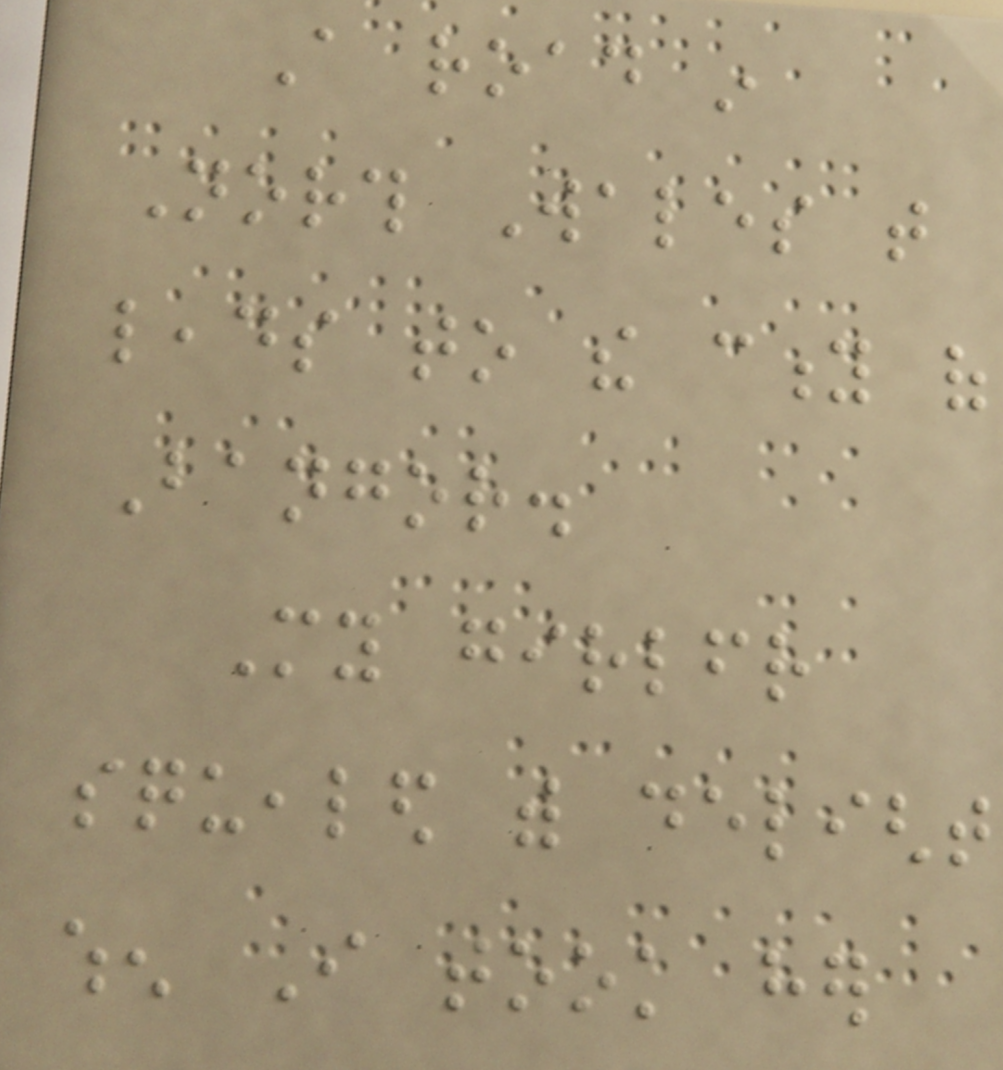A road in
North Wales that
leads to the city of
Bangor.
My girlfriend
squealed with delight
when I took her
